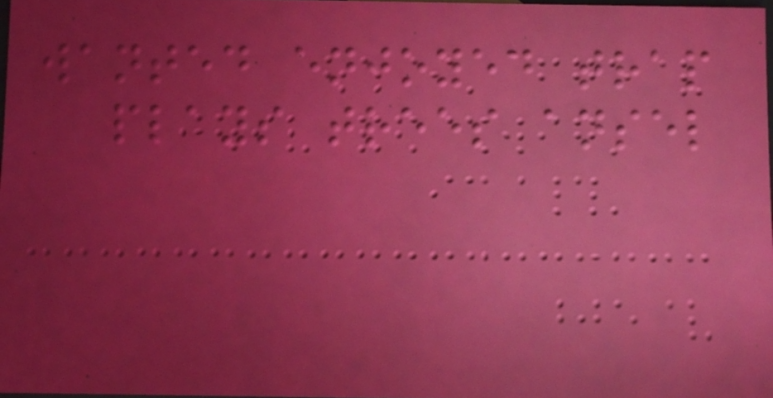wanted enjoyed trap
plays trees ansel
